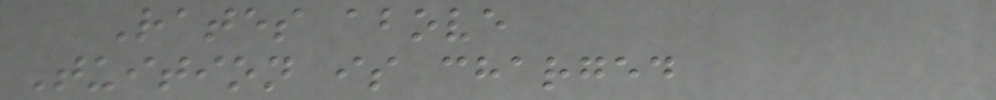Rates above
Tuition is charged
